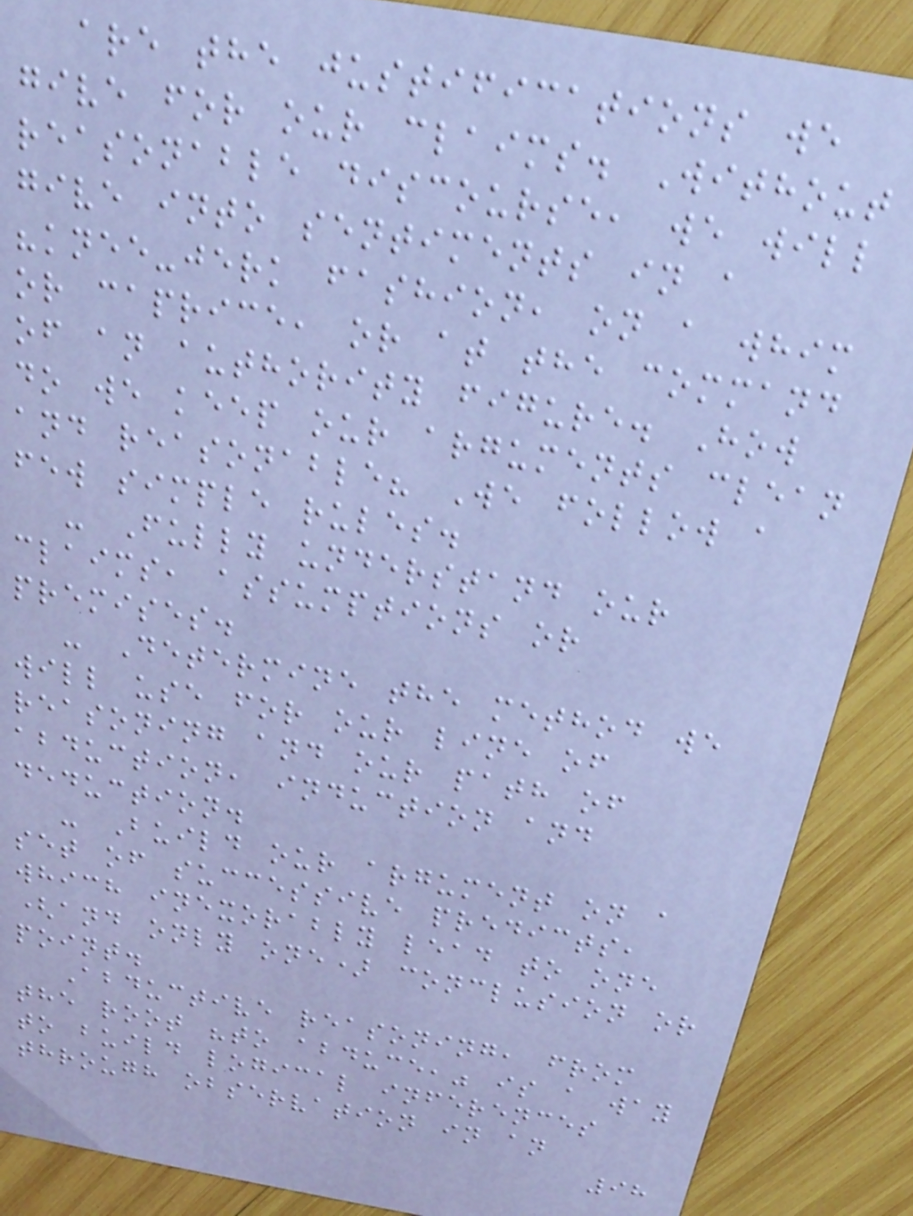are the justifications we
give for our claims. Without
reasonable discourse, we will
give into sentiments in a
"knee-jerk fashion, on a whim
or caprice, or at the command
of an authority figure. How
do we keep our arguments clean
and reasonable? We follow a
few simple rules.
- Fully understand our
claims, assumptions or
premises.
- Determine the method we
will use for our line of
reasoning and our path of
abduction, induction and
deduction.
- Build our argument on a
set of successive predicts,
which inexorably lead to one
(and only one) conclusion or
point.
Abductive reasoning, from
the root "to abduce," is a way
to build logical inferences
through observation in an
98
